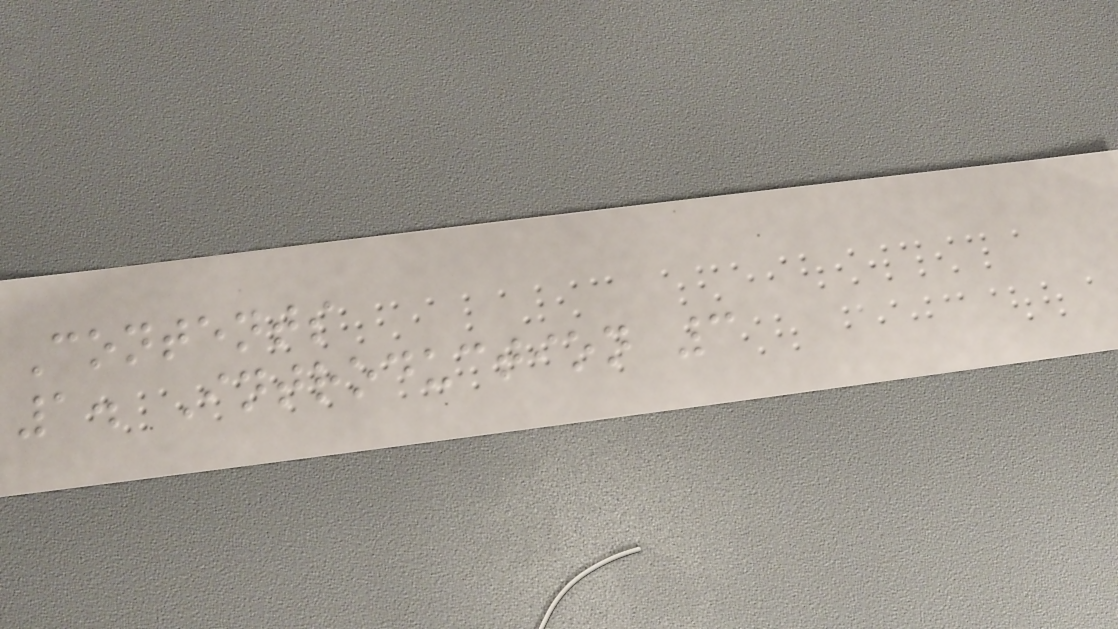Contents
1. Introduction 3
